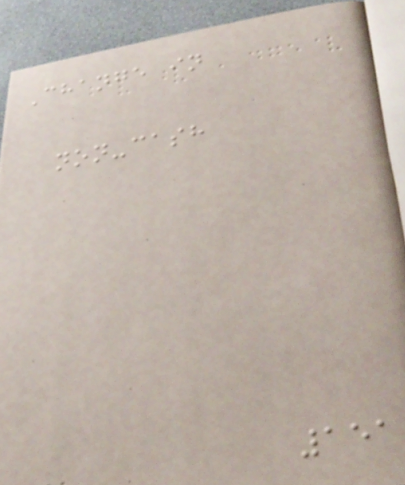Change in
non-cash
151
